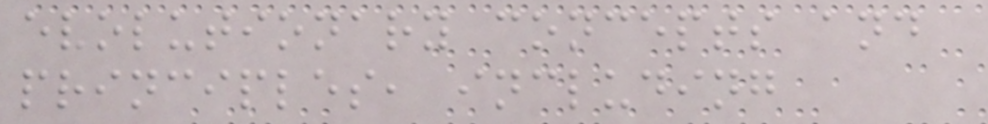evolutionary concepts and
principles, including
